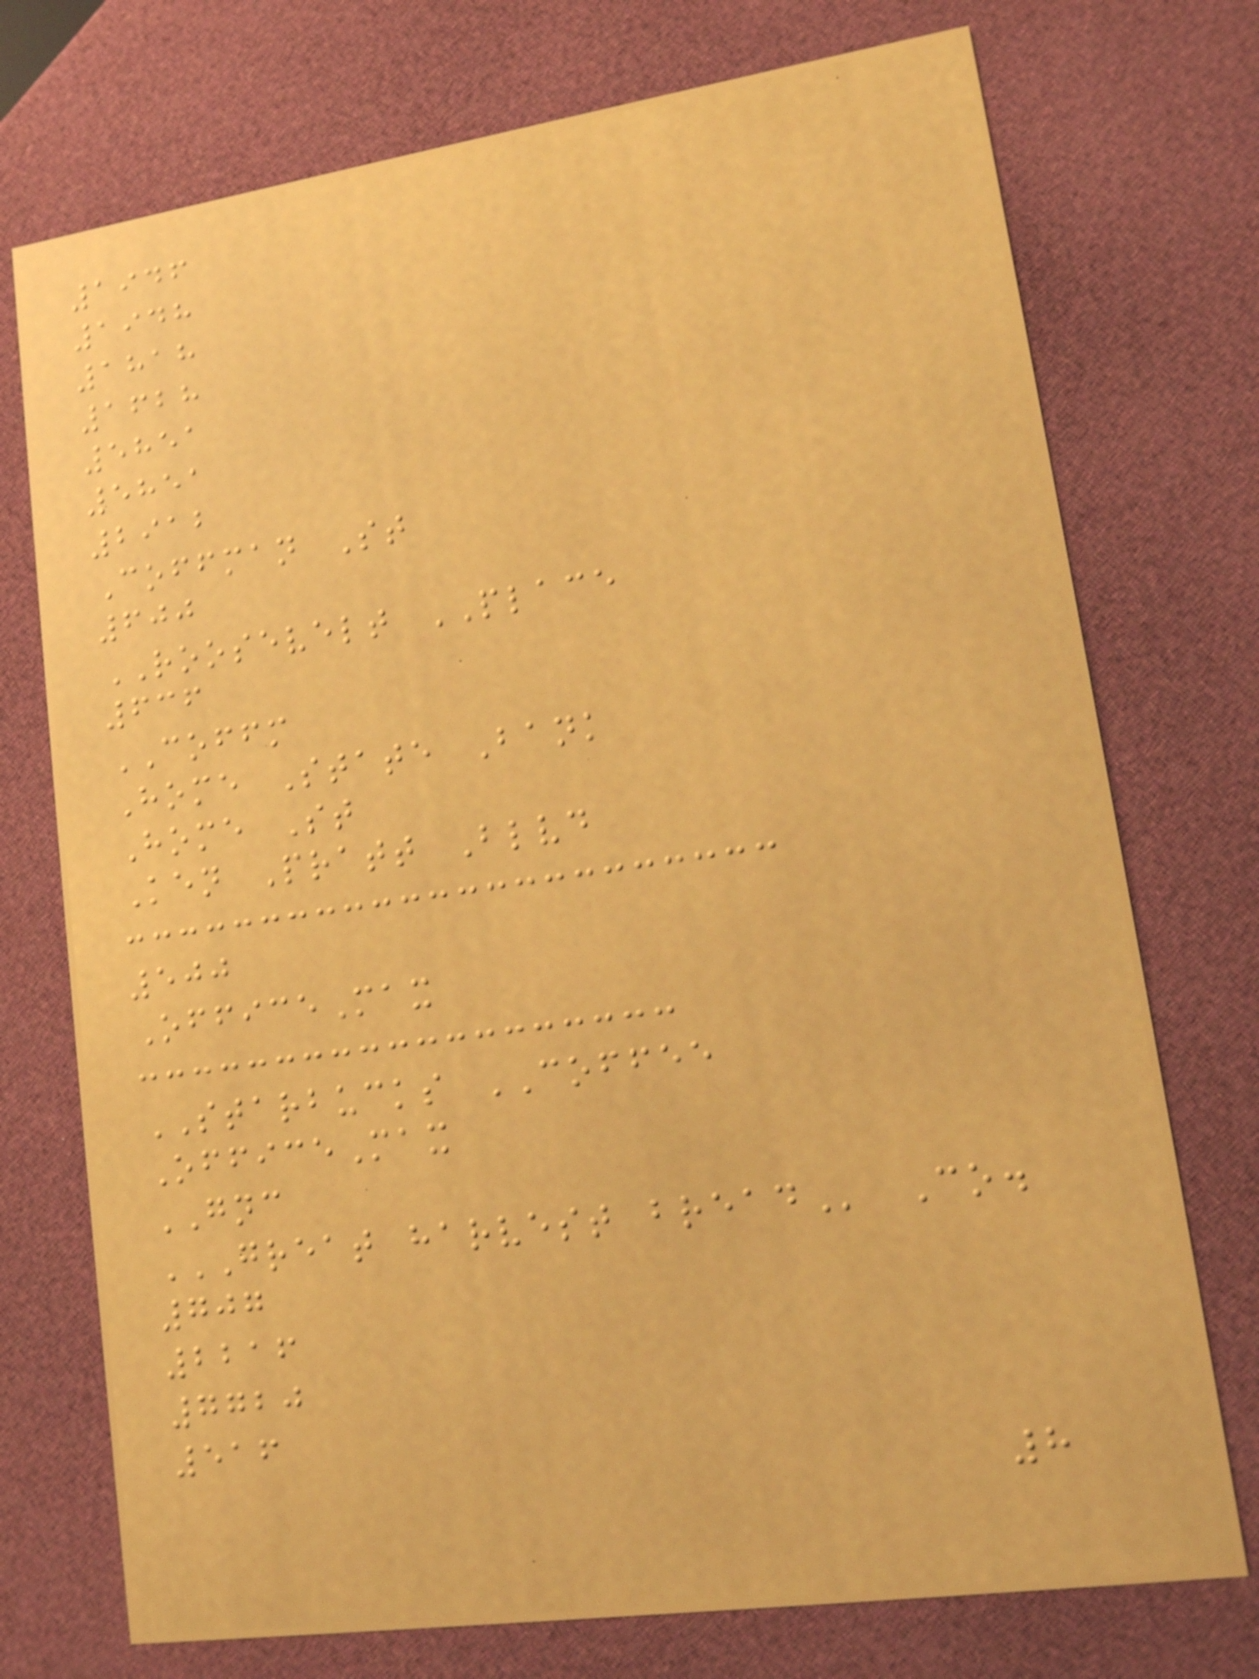1946
1948
1818
1628
5851
5851
2912
Coffman St
600
ROOSEVELT PLACE
636
COFFM
Home State Bank
Home St
Ken Pratt Blvd
500
OfficeMax
STARBUCKS COFFEE
OfficeMax
GNC
GREAT HARVEST BREAD Co.
707
2216
7720
516
8
